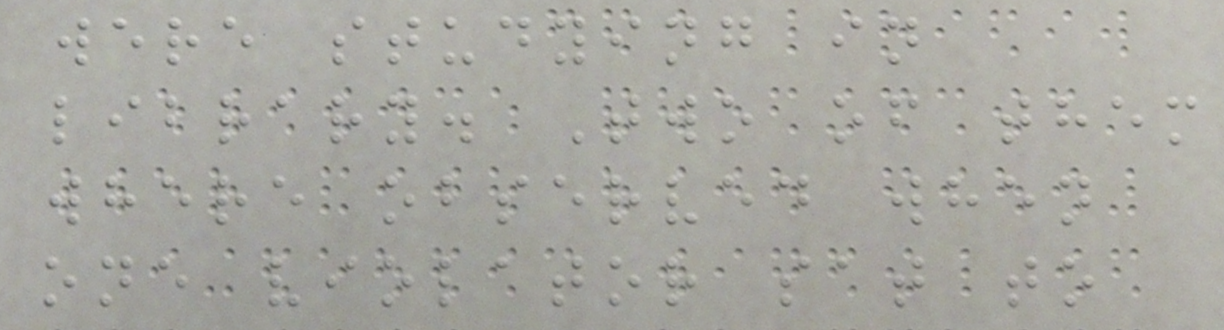were studying in
library. Two of them
where observed when
one violator sat to
